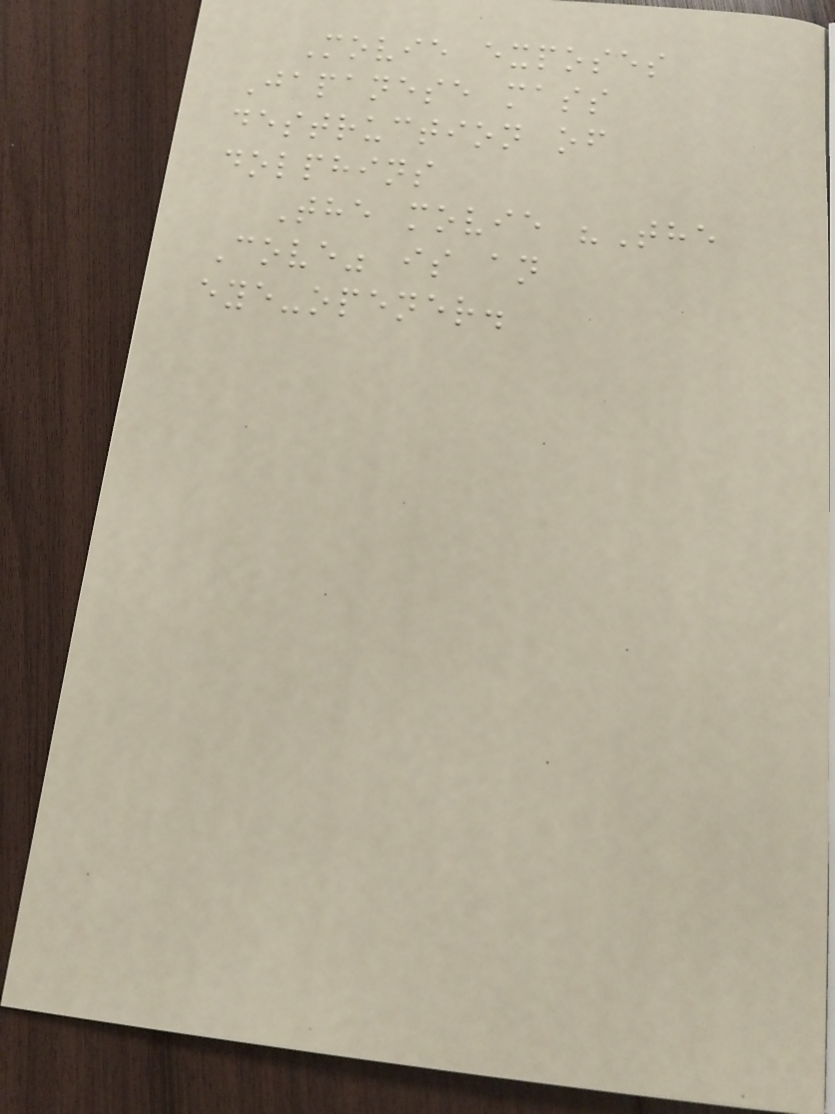Movie exposes
Japanese mass
destruction of
dolphins
The movie "The
Cove" is an
eye-opener.
